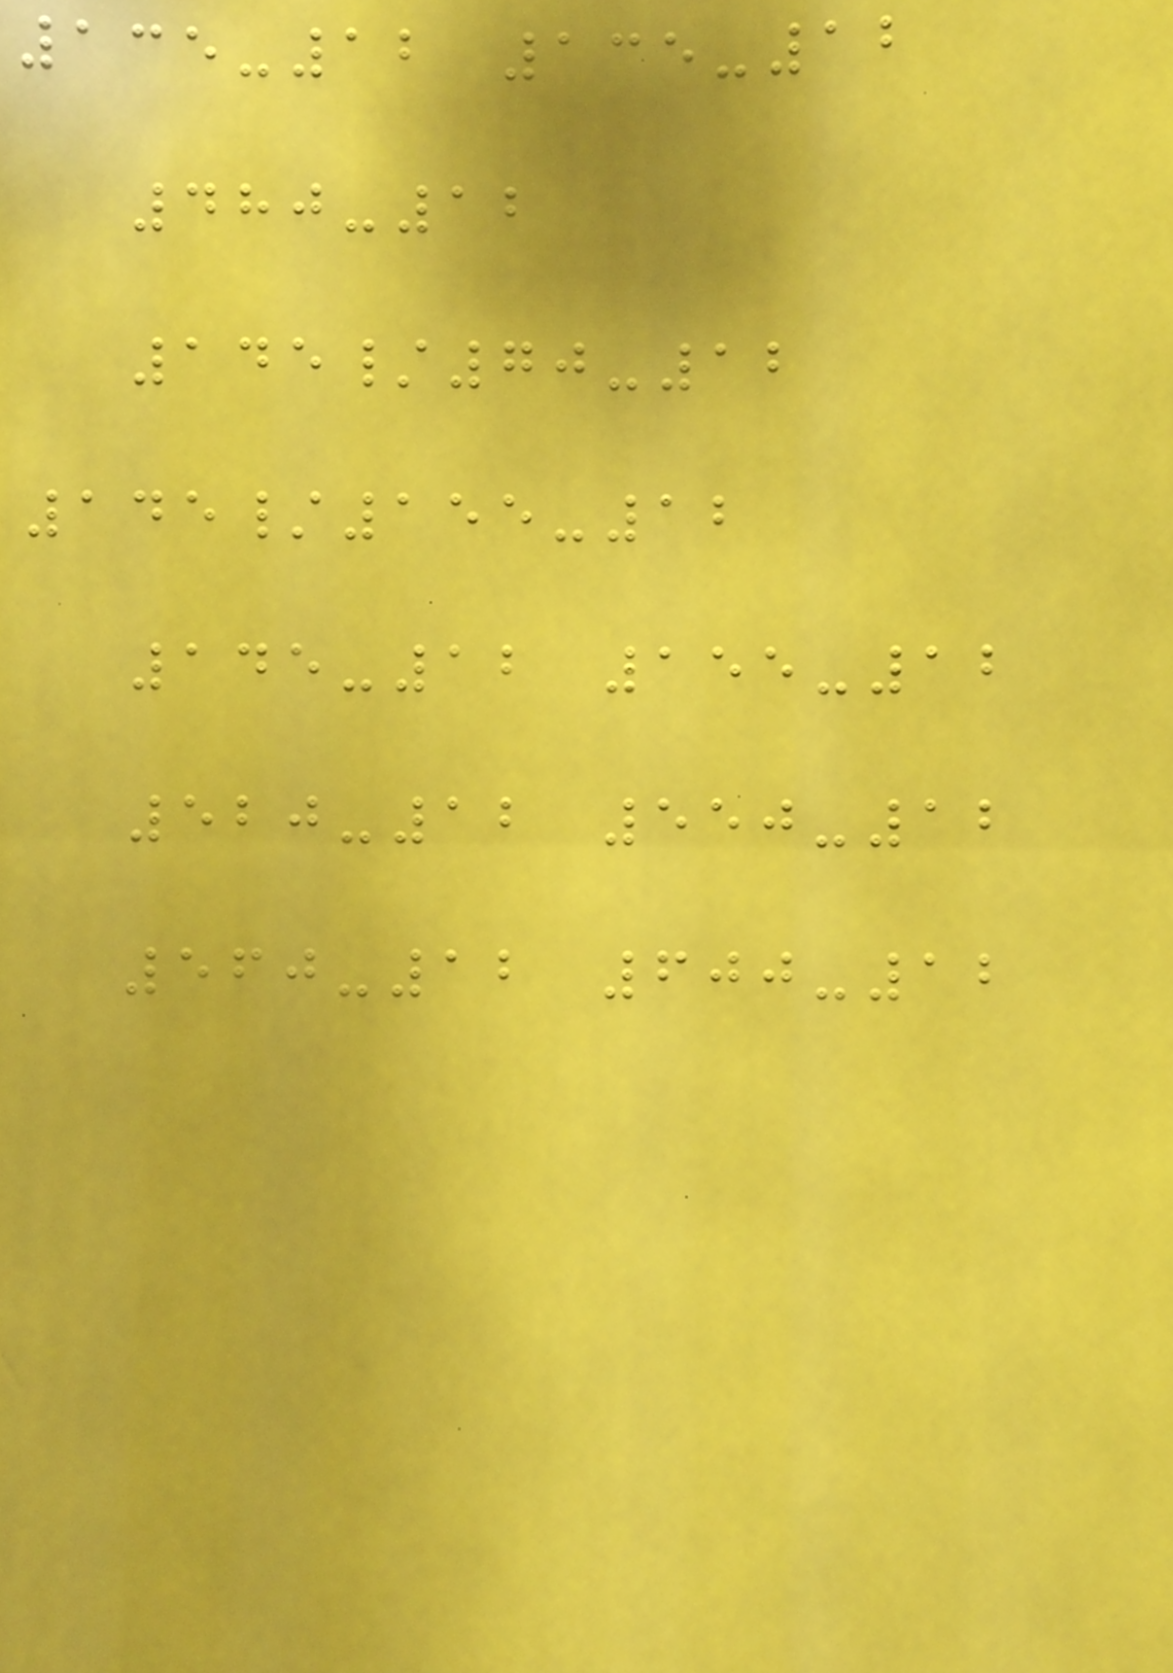135-12 135-12
480-12
145/70-12
145/155-12
145-12 155-12
520-12 550-12
560-12 600-12
